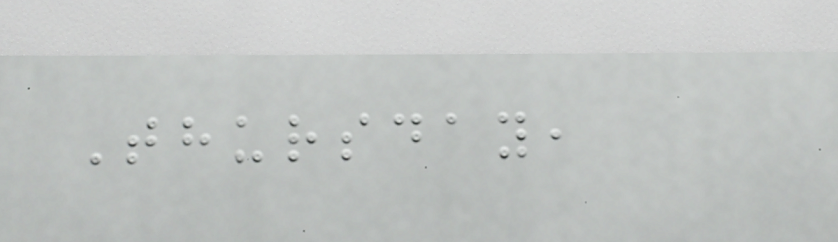Thursday,
